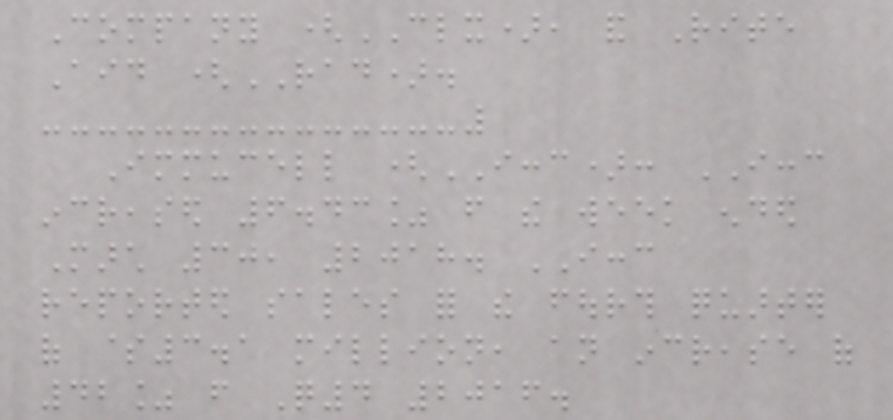Company (CLX), and Rite
Aid (RAD).
Immucell (ICCC): ICCC
increased 6.43% from the week ended
March 30, 2018. ICCC
reported sales for the fourth quarter
of $3.1 million, an increase of
42% from Q4 2016.
